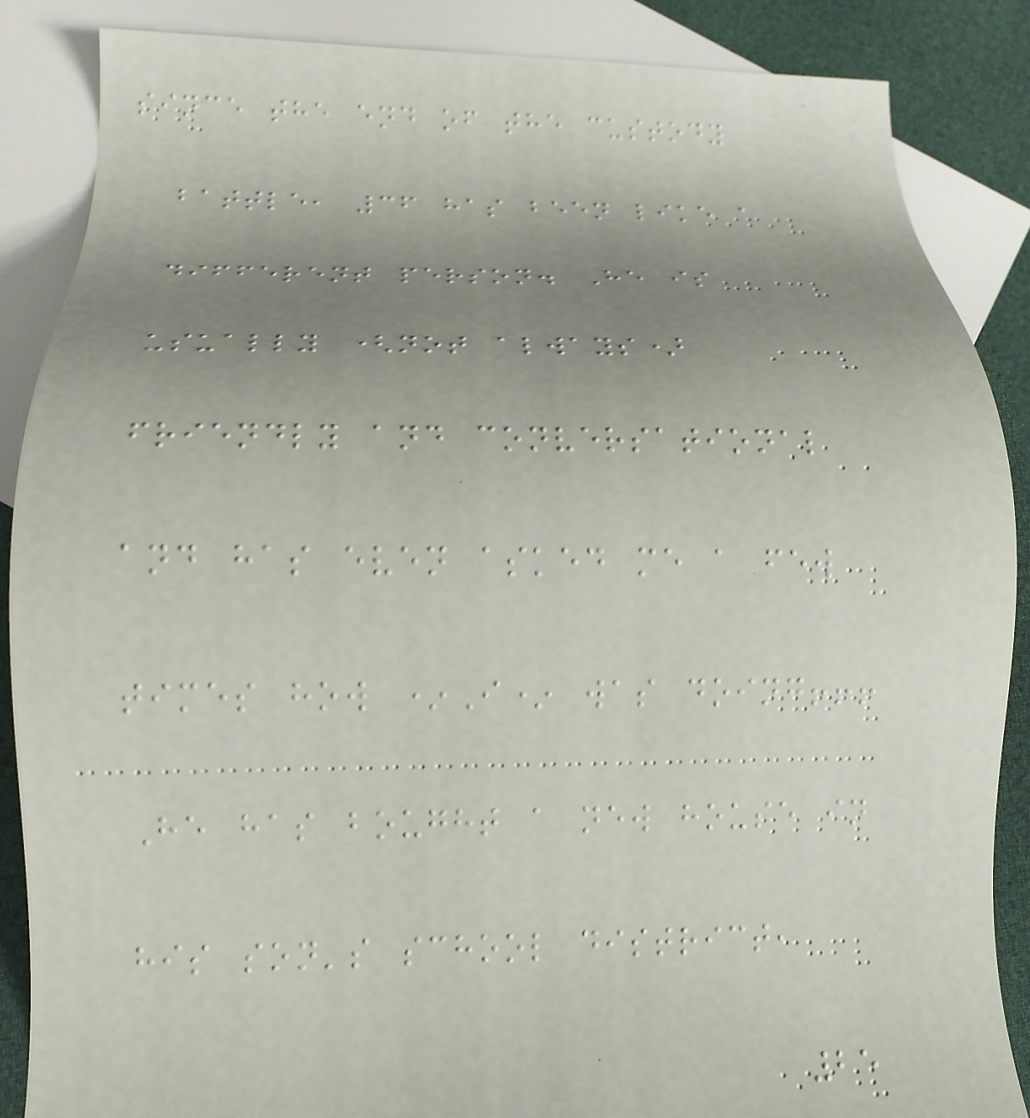since the end of the custody
battle, 36 has been like a
different person. He is
usually (not always)
friendly and conversational
and has even asked me a few
times how *I* was doing!!!
He has bought a new house in
his son's school district,
25
